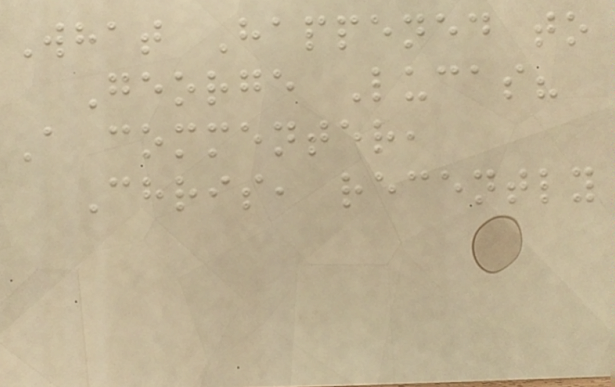What Happened to
George Lucas?
A commenter,
Chris, recently
